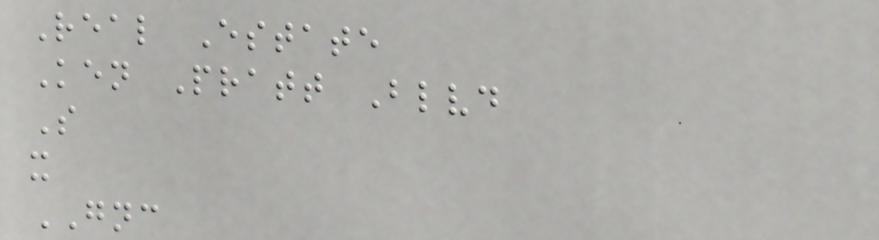Real Estate
Ken Pratt Blvd
S
x
GNC
